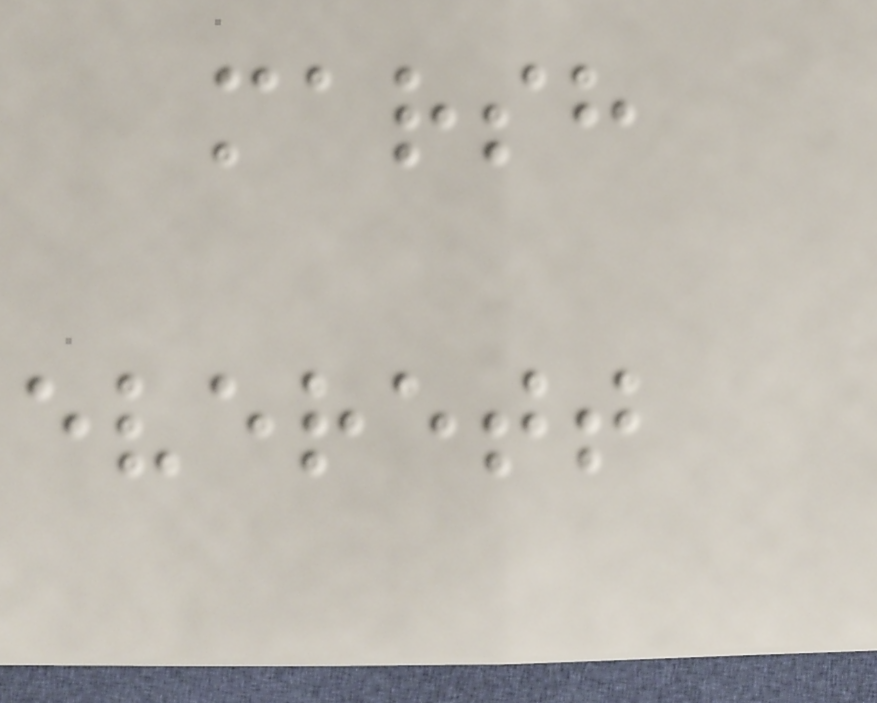marsh
everett
